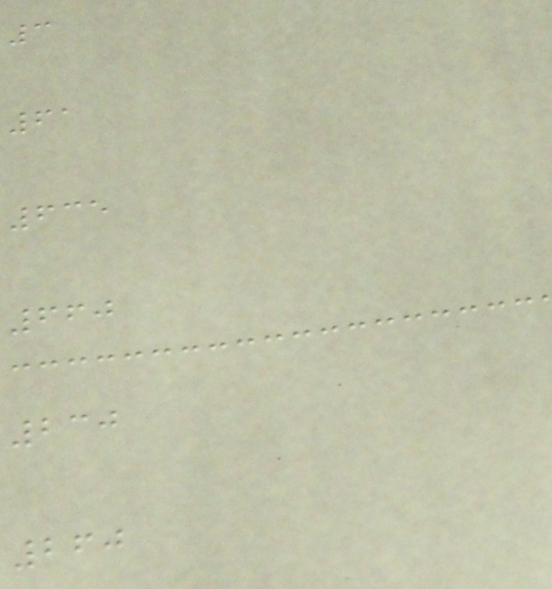3
61
635
660
230
260
